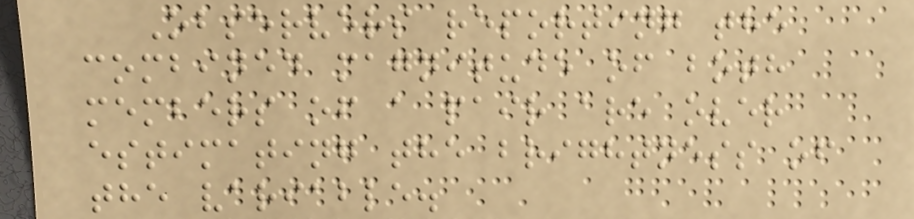Observers reporting the
combined magnitude of both
members of a pair are over
estimating the brightness of
the variable.
